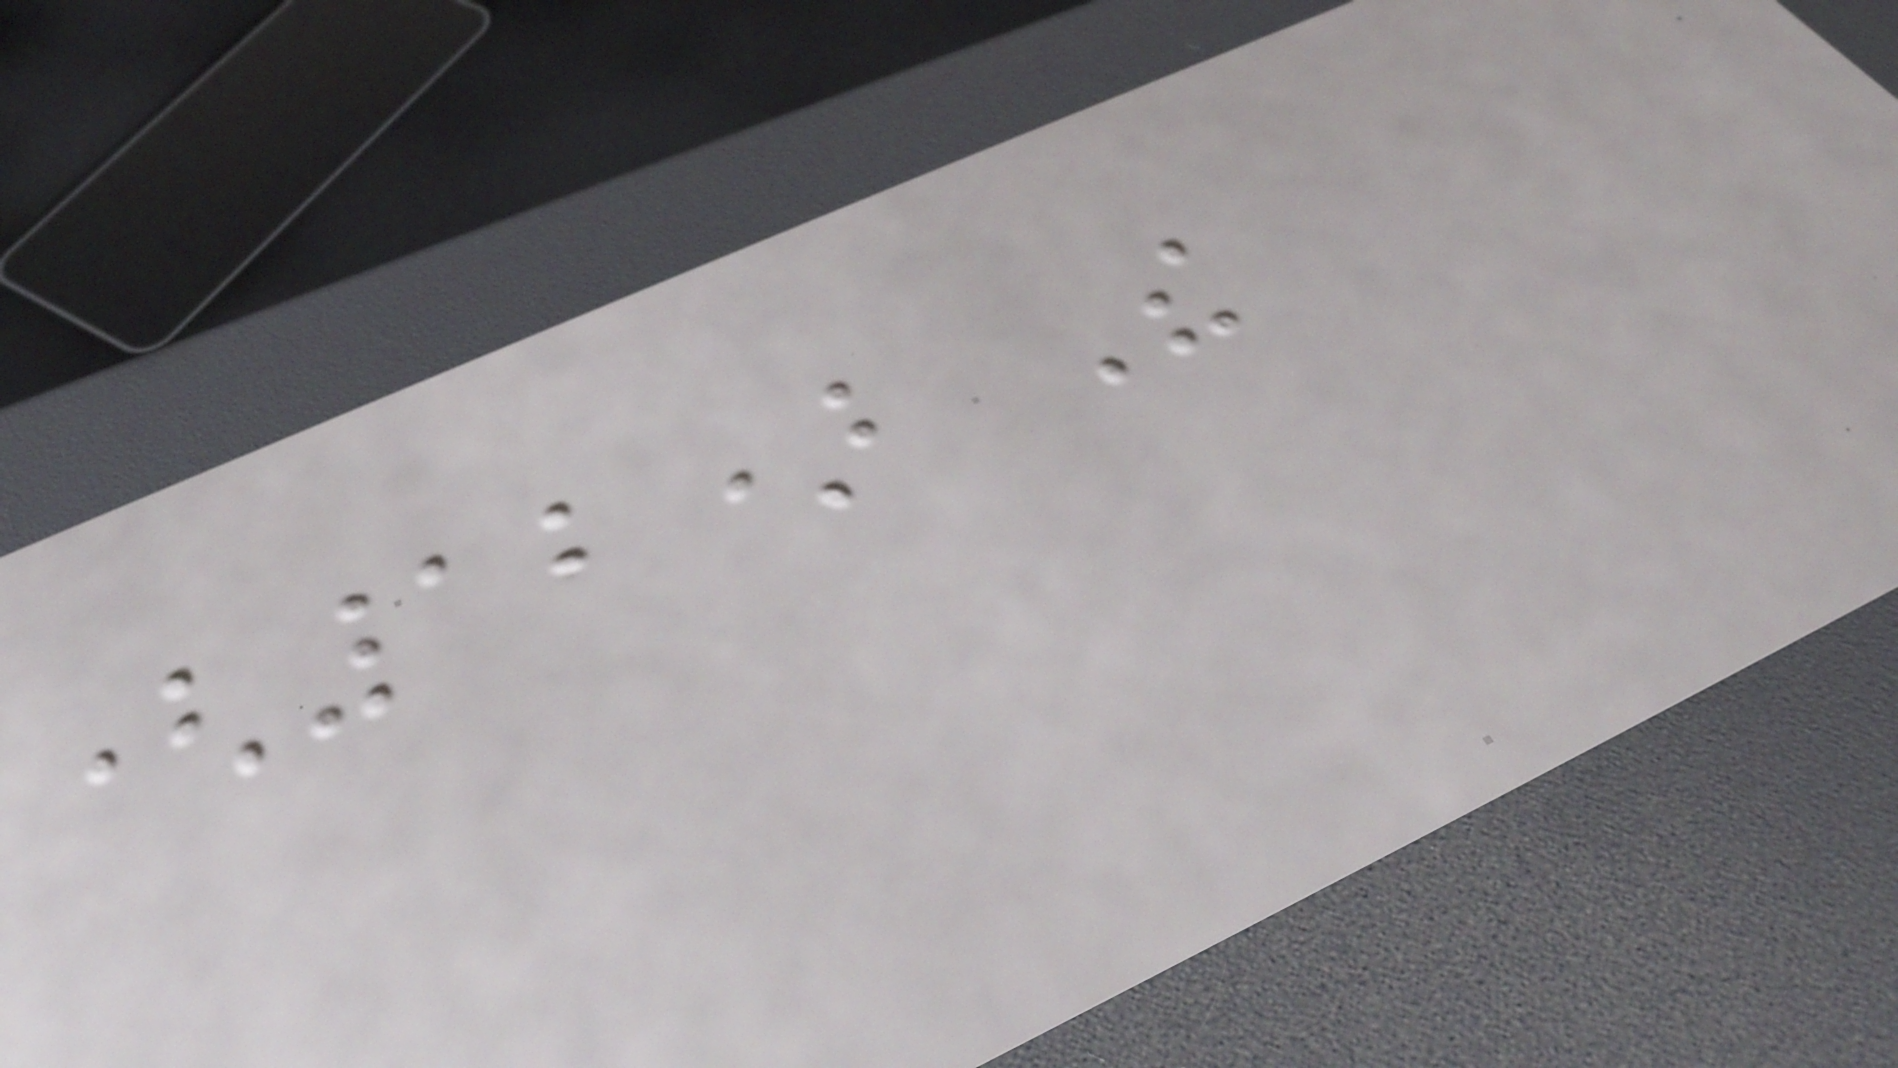(12) The
